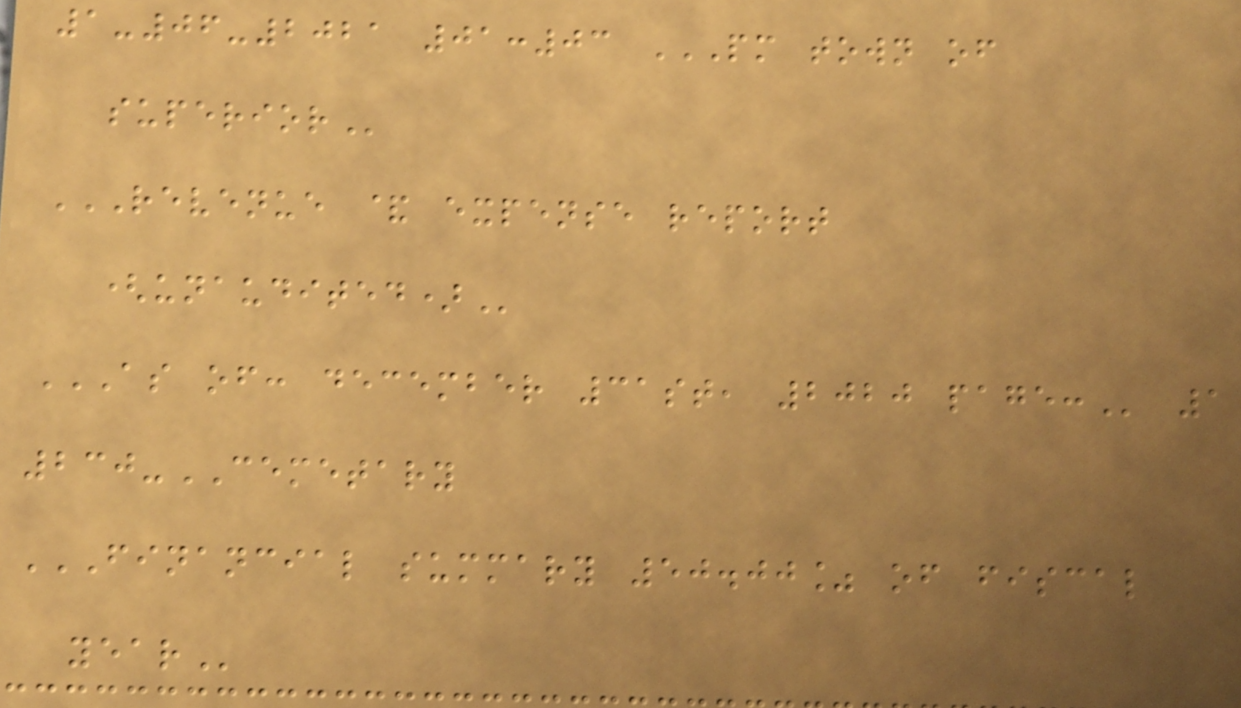1-06-2021 01:03 PM TOWN OF
SUPERIOR
REVENUE & EXPENSE REPORT
(UNAUDITED)
AS OF: DECEMBER 31ST, 2020 PAGE: 1
230-CEMETARY
FINANCIAL SUMMARY 50.00% OF FISCAL
YEAR
